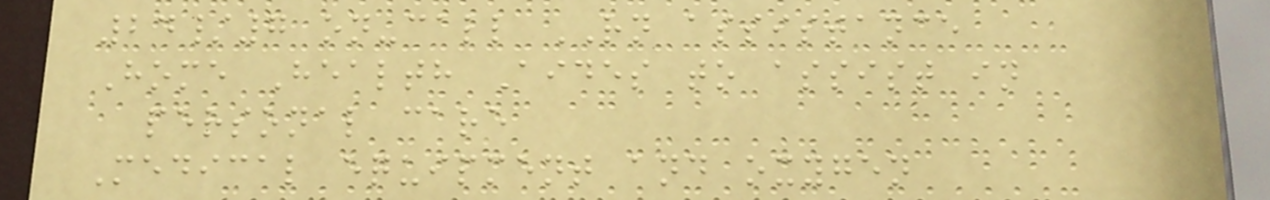24/7 on-call RN assistance
Home Health Aides to assist in
personal care
Medical equipment and oxygen
